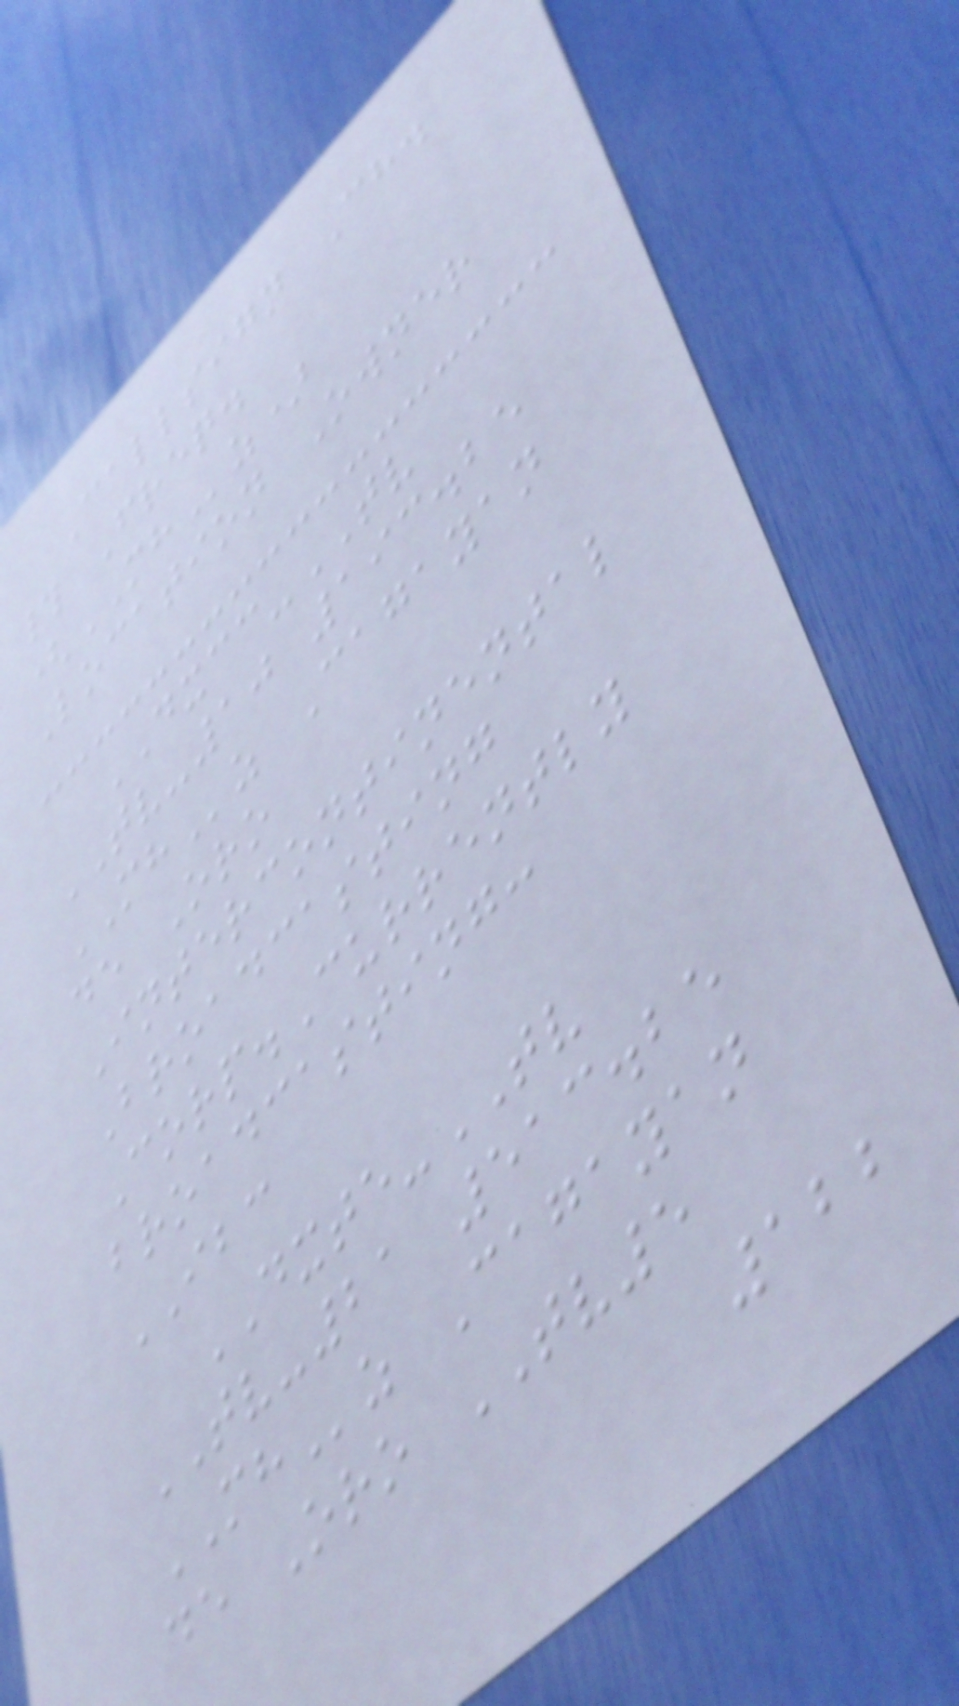Callsign Ch.
# Freq.
(MHz)
Location Owner
DXCC-TV
TV-10 193.25
MHz Cagayan
de Oro
Intercontinental
Broadcasting
Corp.Currently
broadcasting:
IBC
DXTE-TV
TV-21 513.25
MHz Cagayan
de Oro TV5
122
